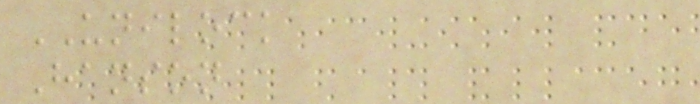UNILOCK
Hanson
